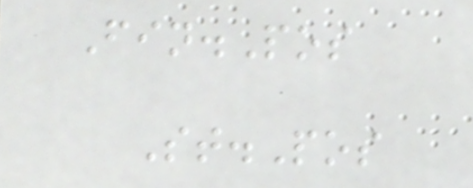Fin.Pos
St.Pos
